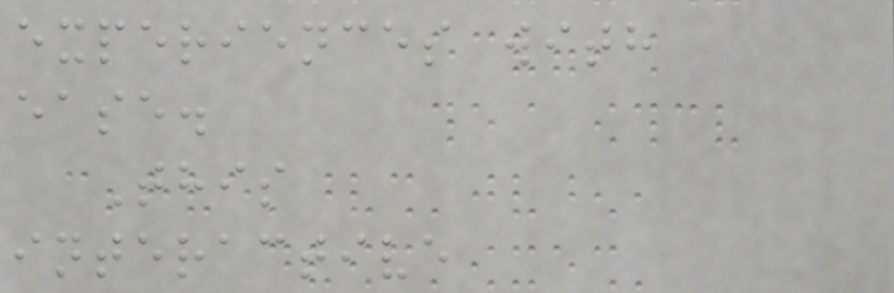experiences with
ease.
This
interactive
